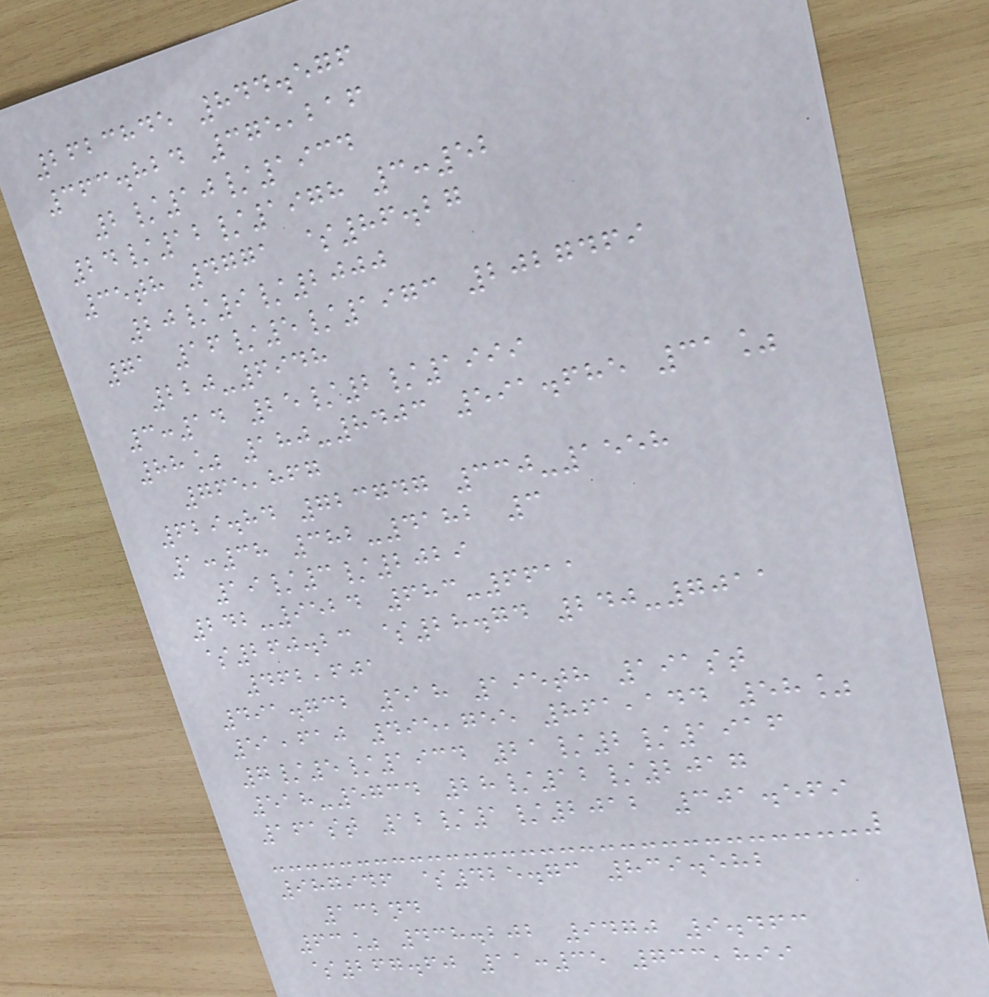2623845 844.576
363.824 375,216
2/10/1934
24/12/1978 3:52
35th 4771 $86.27
20/9/2000
71 16/5/1973 2027469
220-6948
3:14 25/2/1999
88% 180-8403 591.685 31%
765,867
629.84 723747 330-1558
1:38 382-4182 3
19/3/2029
242-9524 683-6611
$260.23 $28.74 240-7011
462,601
491.732 518 195th 191st
51,610 495,755 861,144 58%
7/5/1934 21/2/1916
518-5734 28/12/2017
161st 12/1/2012 301.569
987946 $425.73 839.582
132nd
63% 438.202 9470 9.463
$267.60 11:35 733,899
